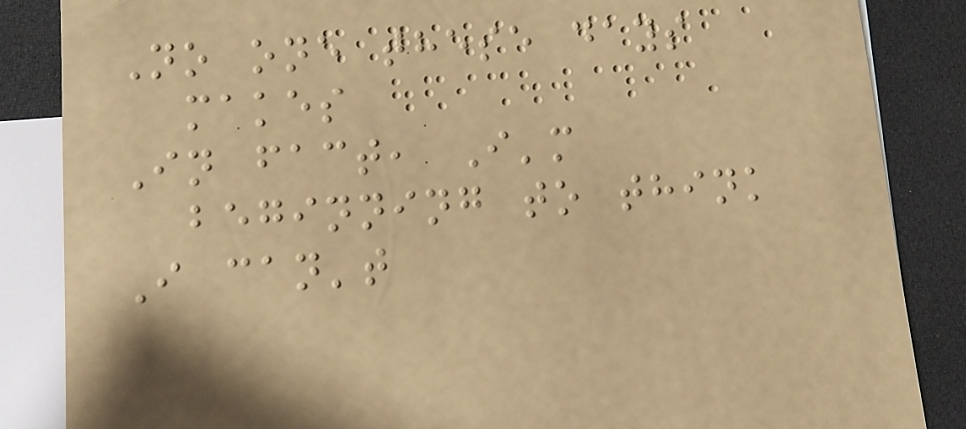No one these days
makes
In fact, I'm
beginning to think
I can't
